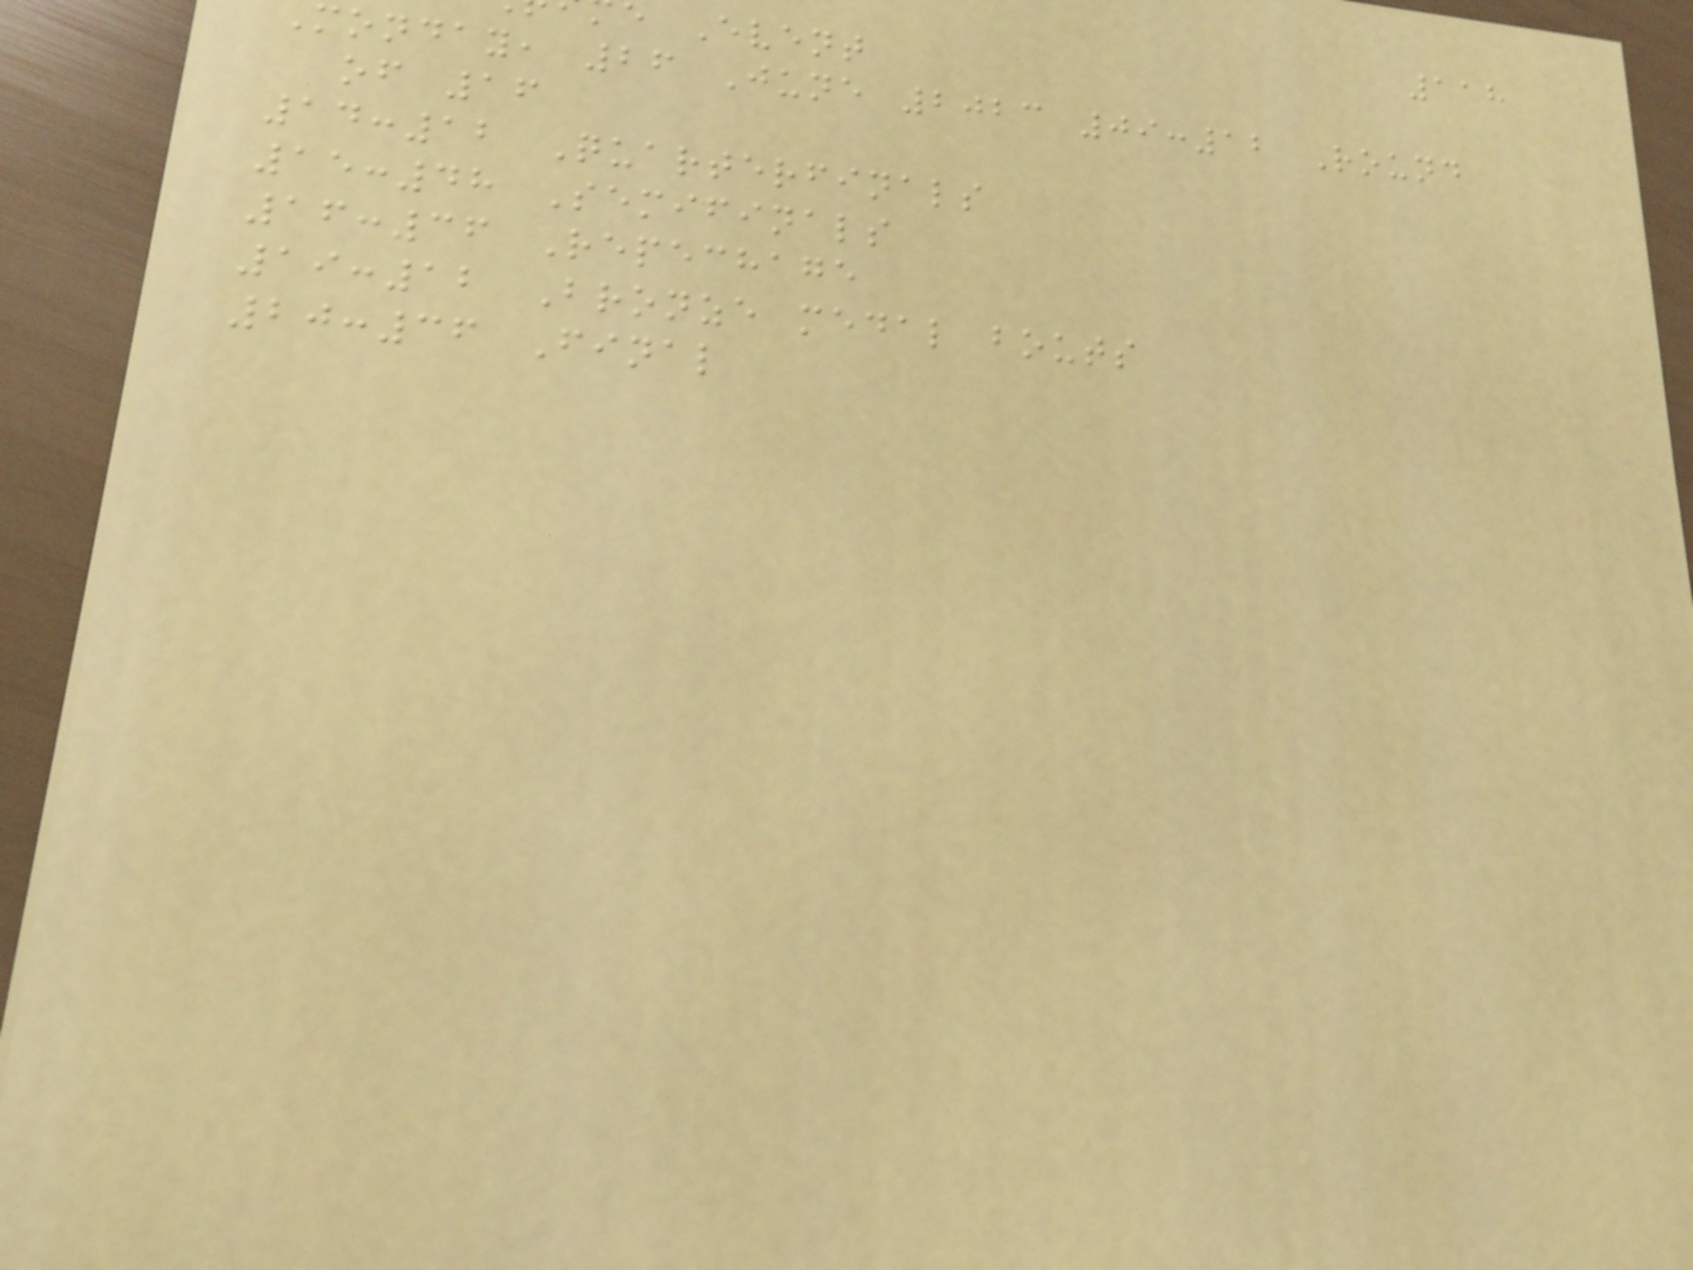118
Event
monday, 26 June 2023 09:12 Round
of 16
14:12 Quarterfinals
15:48 Semifinals
16:36 Repechage
19:12 Bronze medal bouts
20:36 Final
